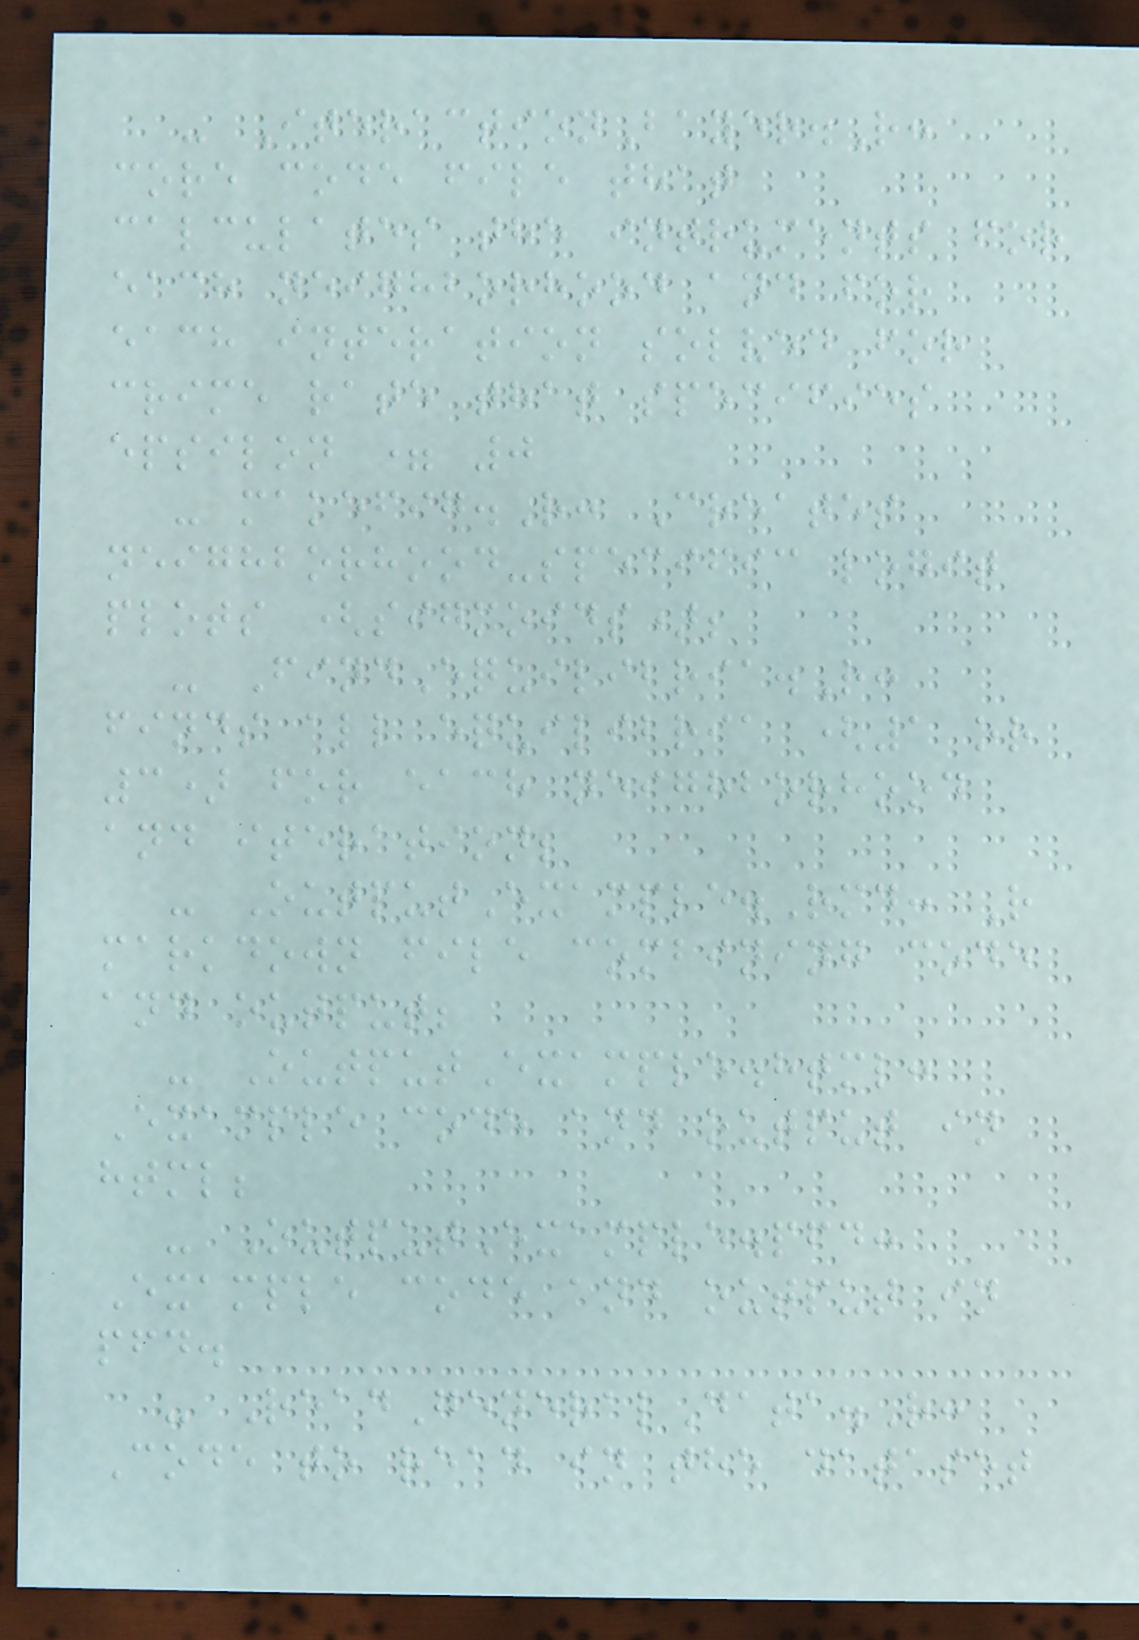- IteractionBayer.R:
core code file that
calculates the intruments for
each neighborhood and for
each interation solved for
crime rate that specifies
epsilon = 0
- makefig.R: Creates
neighborhood-specific logit
plots (sigmoids);
- FindEquilibria.R:
finds all equilibria (1 or
3) for each neighborhood
and iteration;
- OutputExample.Rmd: R
markdown file combining code
and output;
- OutputExample.html:
Example code and output in
html;
- OutputExample.pfd:
Example code and output in
pfd.
- ReadGeneralData.R:
Code to read in the dataset
